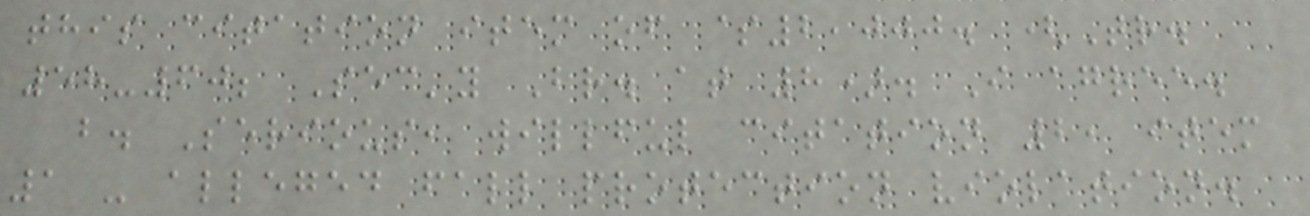this citation item of $2,000. (Tr.
58-60; Sec'y Br. at 8). I agree.
b. Serious, willful citation 2, item
1 - alleged fall protection violation.
